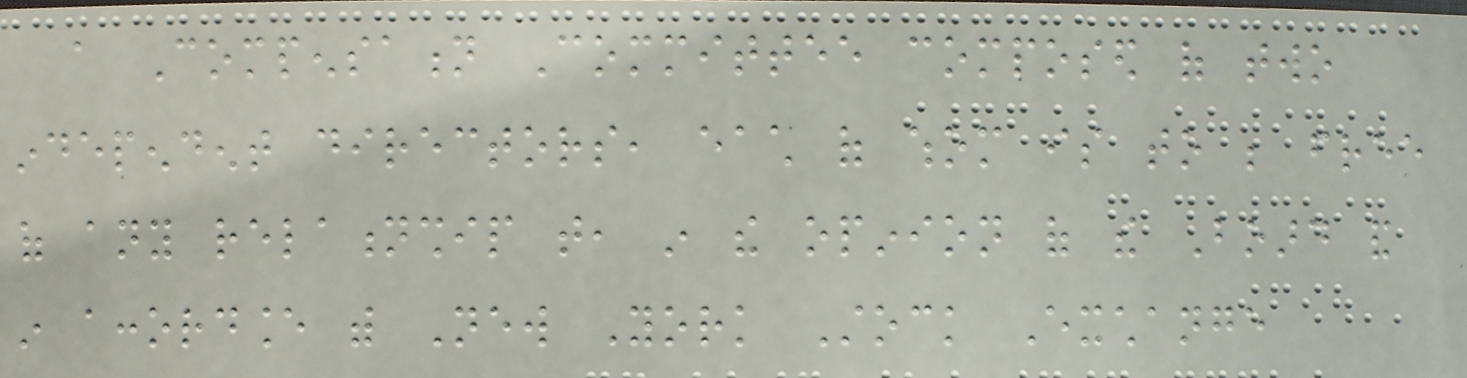a Compensation Committee composed of two
independent directors, each of whom is to be free
of any relationship that, in the opinion of the Board and
in accordance with New York Stock Exchange
